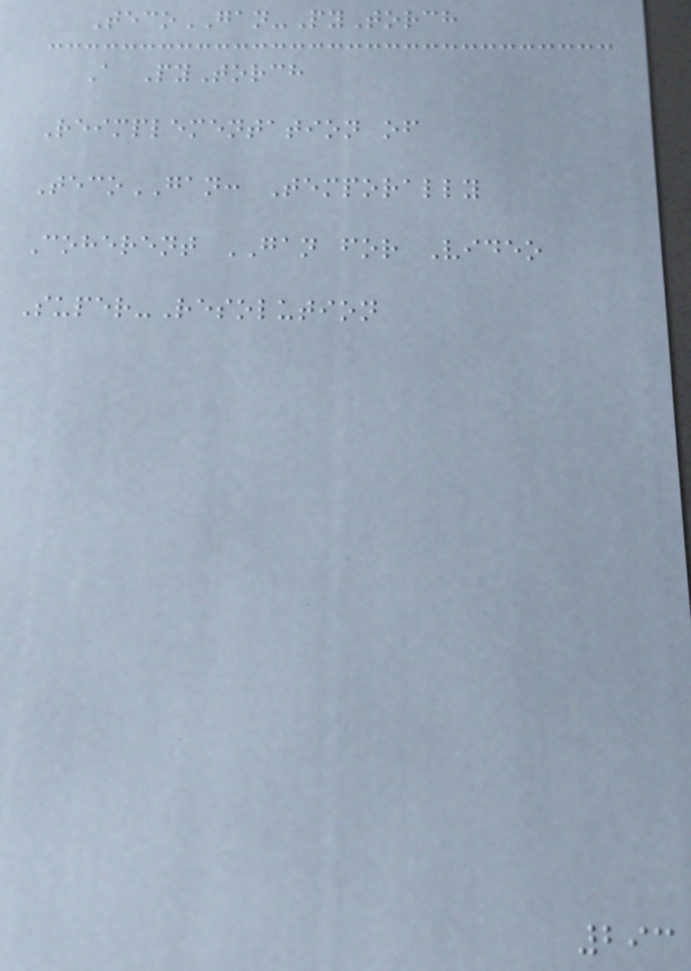TecoGAN-PyTorch
A PyTorch
Reimplementation of
TecoGAN: Temporally
Coherent GAN for Video
Super-Resolution
293
